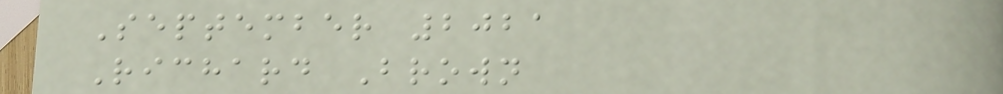September 2021
Richard Brown
